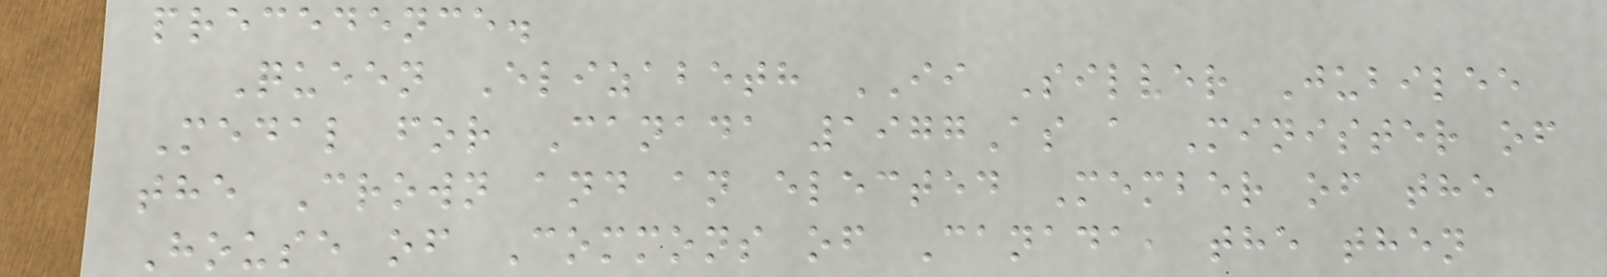precedence.
Queen Elizabeth II Silver Jubilee
Medal for Canada 1977As a Minister of
the Crown and an elected Member of the
House of Commons of Canada, the then
